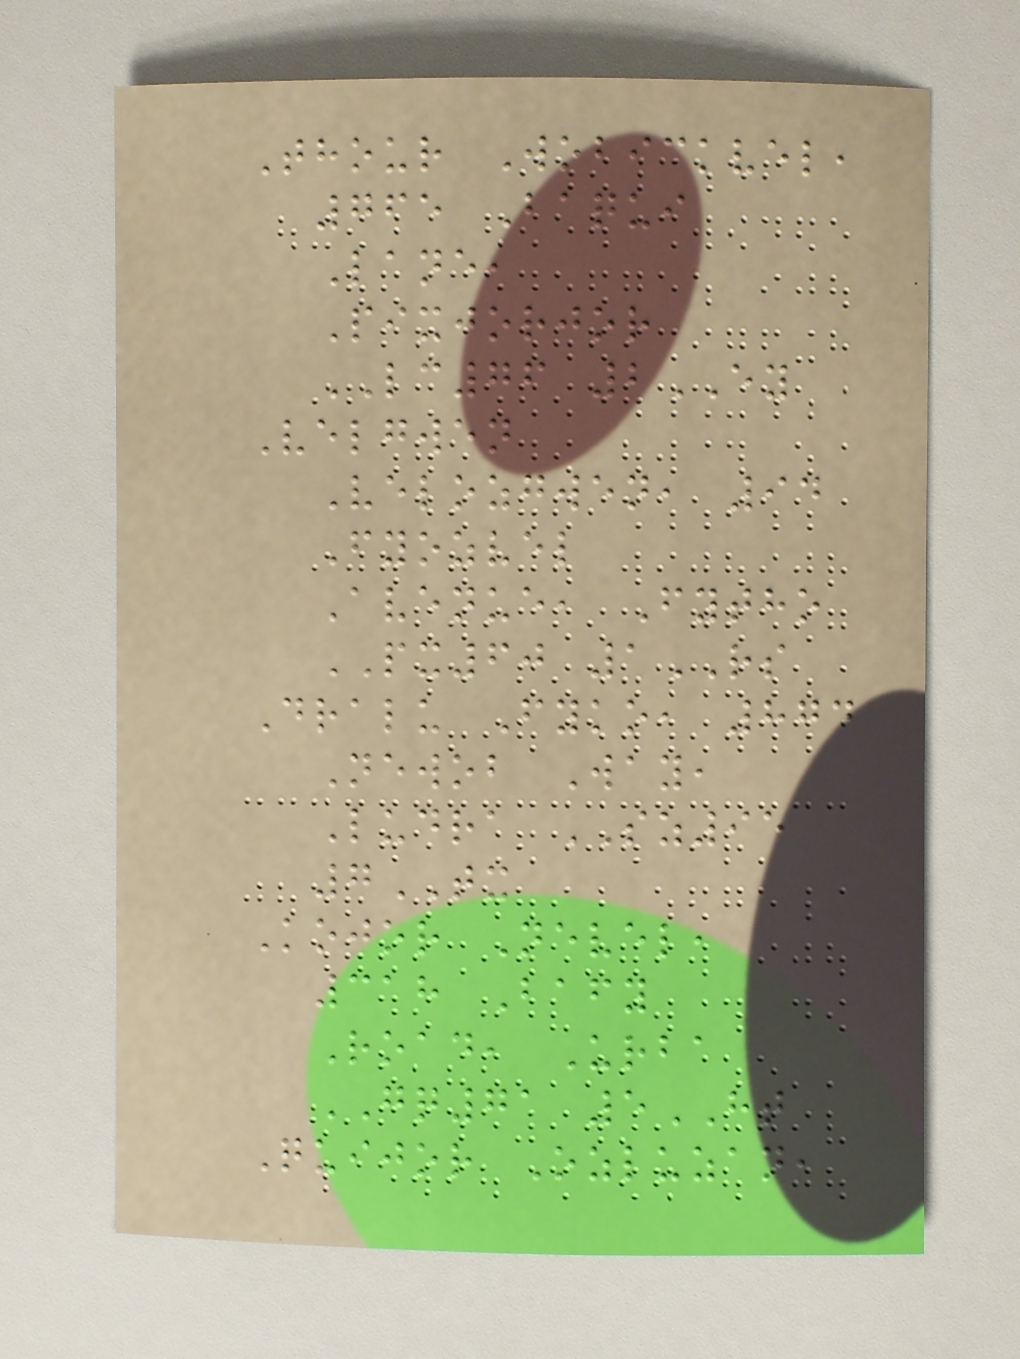Thour Wobickvel,
765 Baqui
Lane,
Pixjorjor
LC76 2EY
Velgwen
Velozgwen, 94
Fyozvel
Avenue, Fytho
PX60 1RS
Dralu Fyko, 874
Newob Way,
Ludra SZ95
7TX
Kojor Nevel,
318 Bafy
Road, Urba
GQ71 5HT
Quijor Ozluzan,
